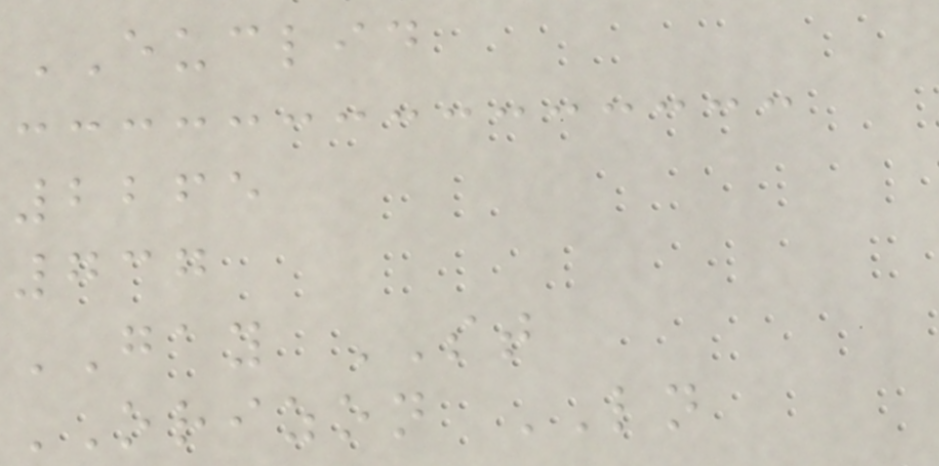EUCLID
2265
737
GAY ST
ORIZON LN
